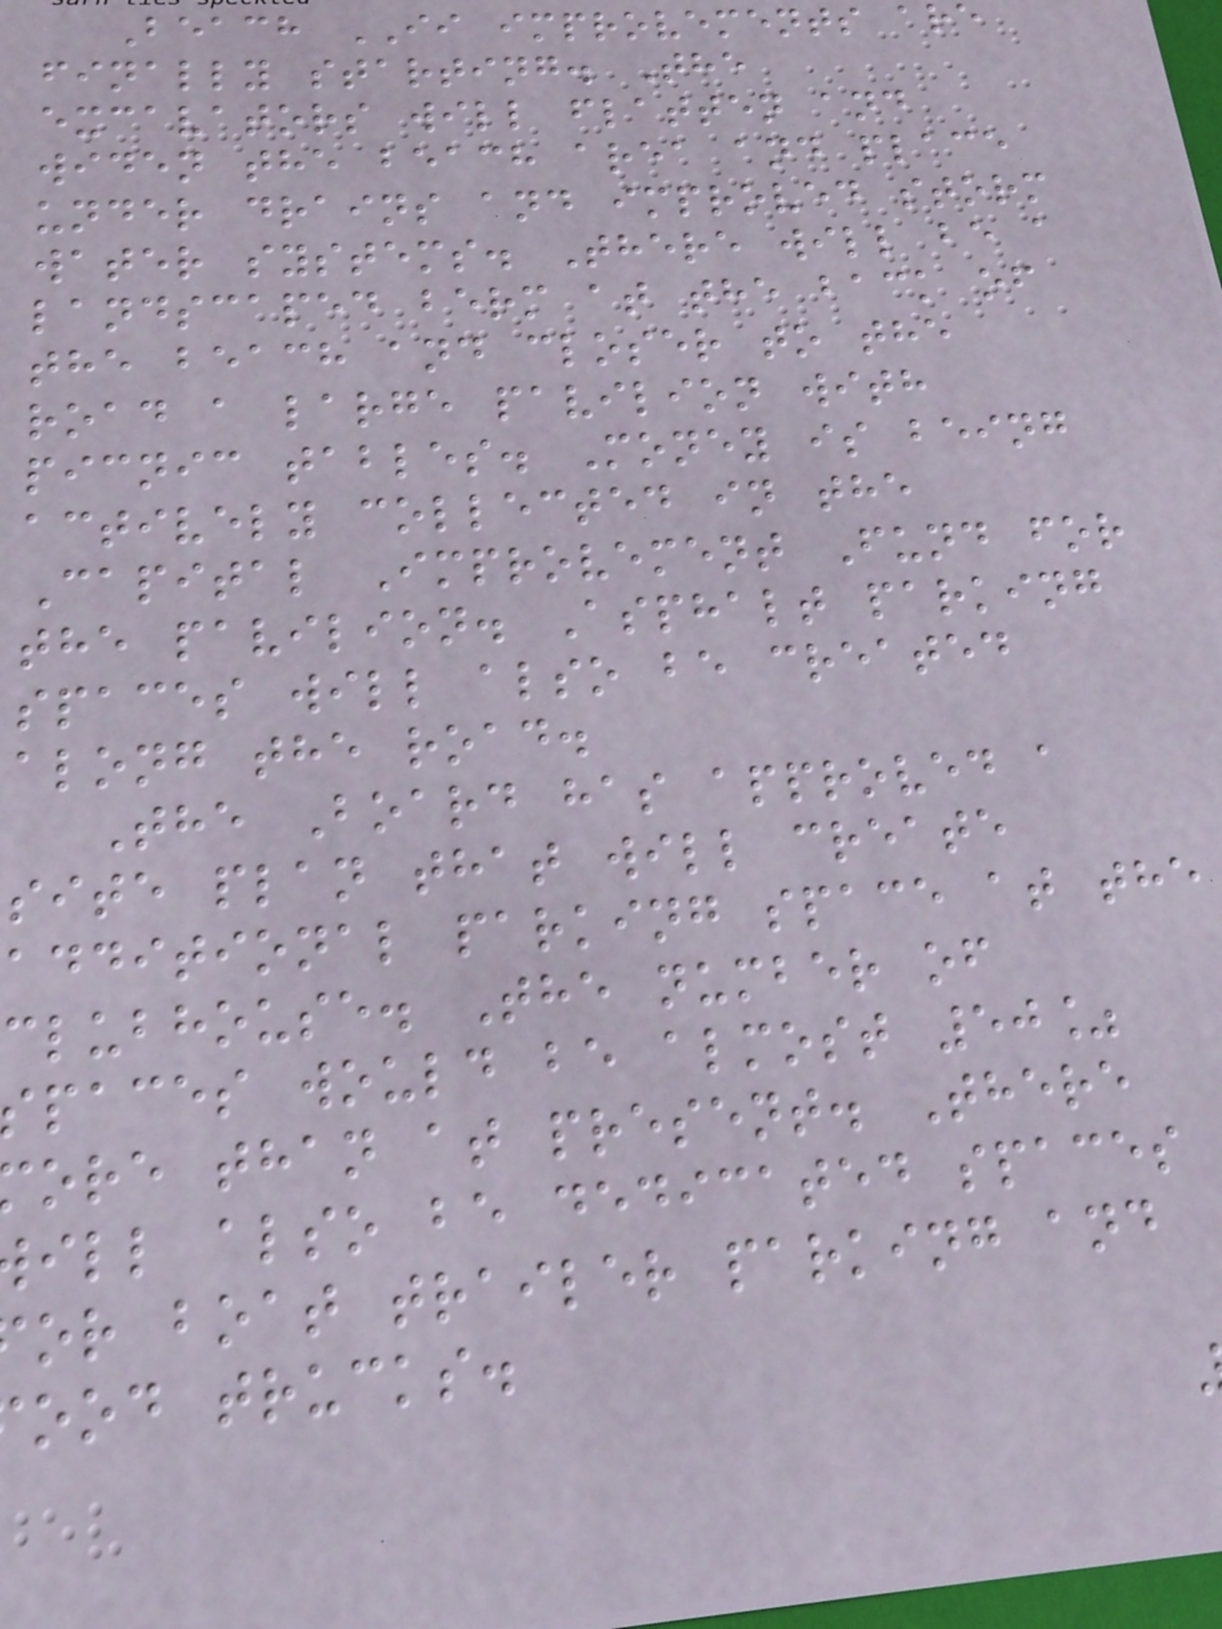Beach II improvements are
finally starting. The
excavators will flatten and
widen the beach area and place
under drains and improved storm
water systems. There will be a
landscaped berm at the back of
the beach and closer to the
road a large pavilion with
picnic tables. Money is being
actively collected in the
Capital Improvement Fund for
the pavilion. Asphalt parking
spaces will also be created
along the road.
The Board has approved a
site plan that will create
additional parking space at the
clubhouse. The number of
spaces would be almost 50%
ore than at present. There
ill also be dedicated spaces
or boat trailer parking and
ood trucks.
